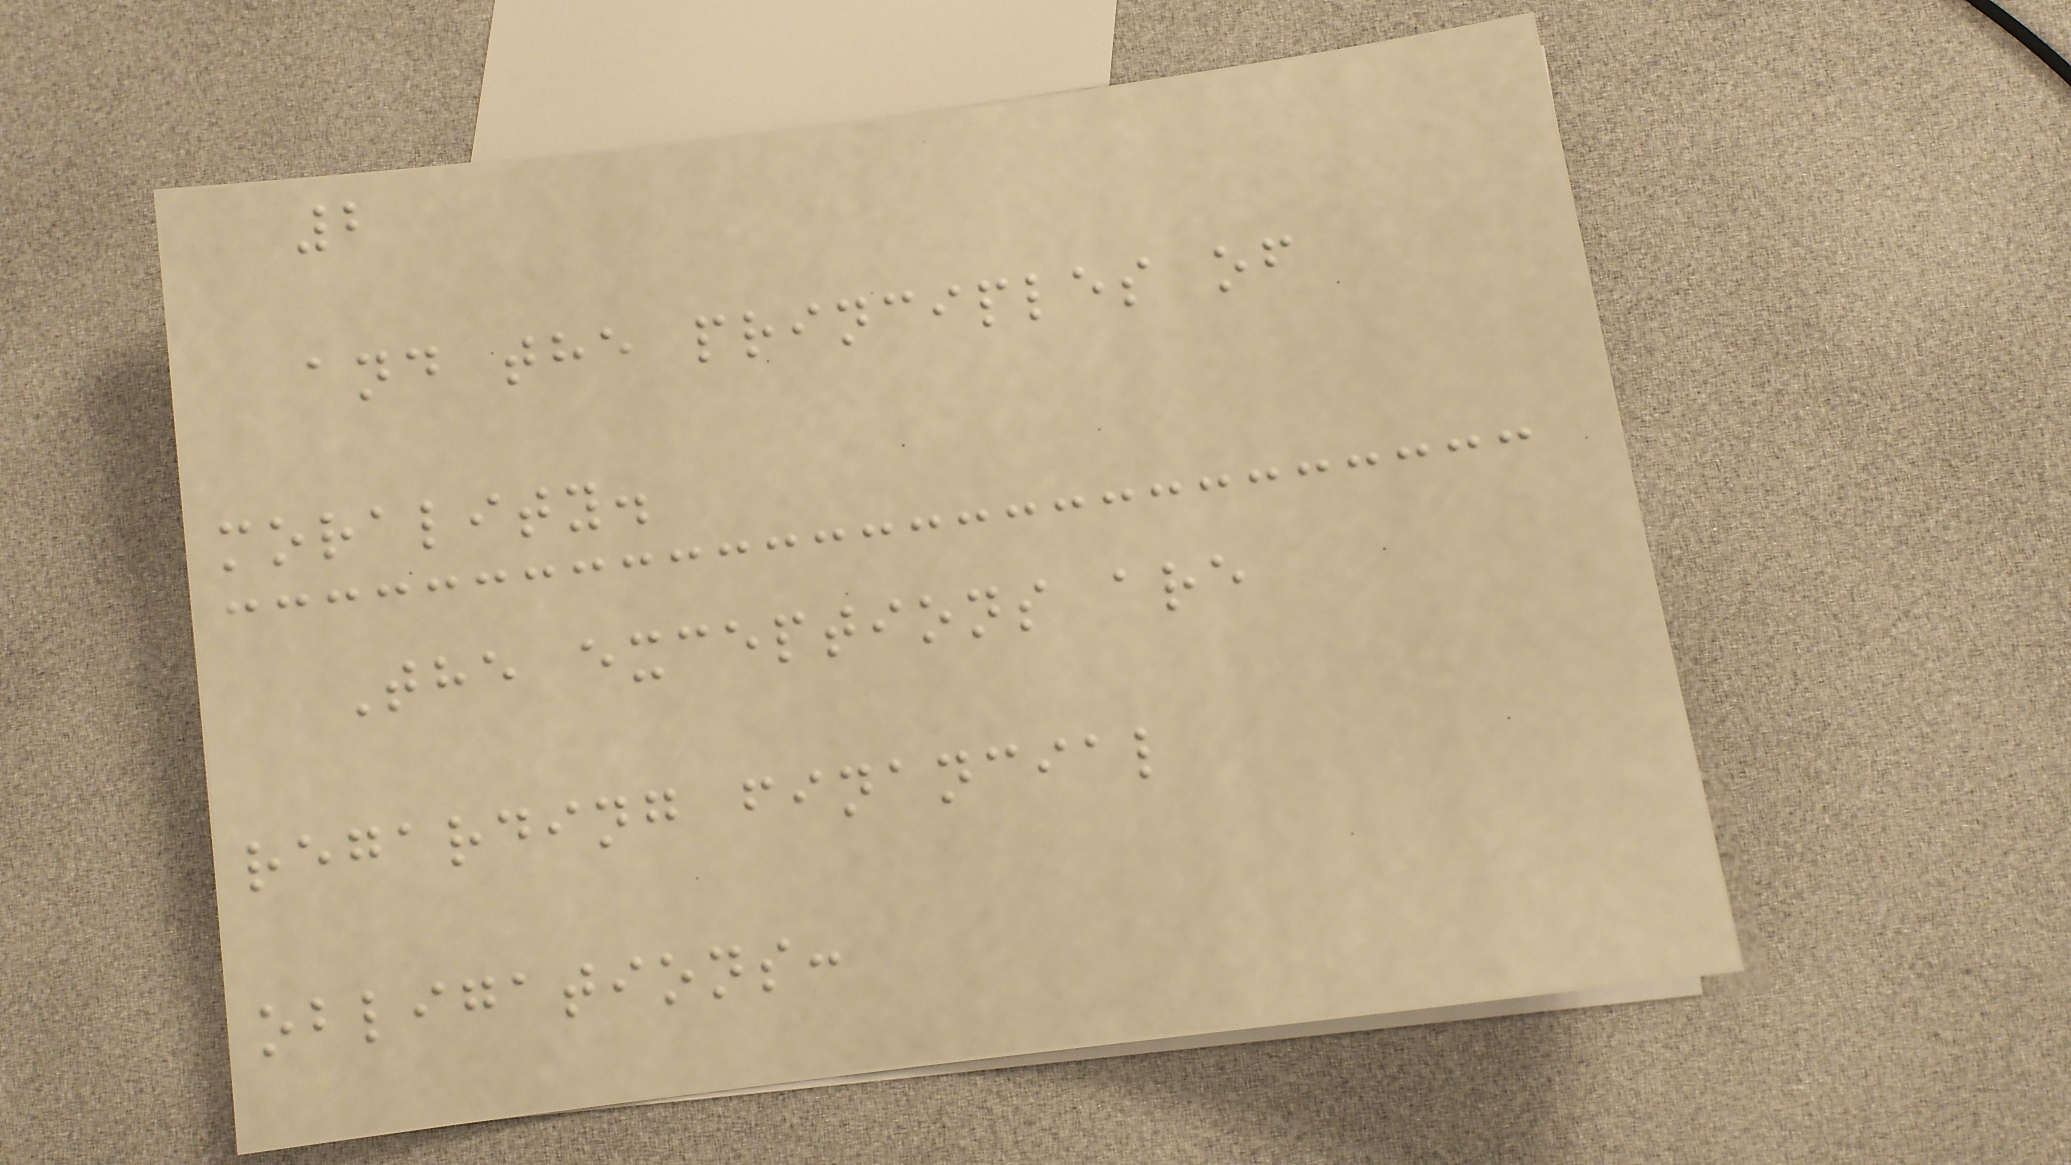2
and the principles of
morality.
The exceptions are
regarding financial
obligations:
